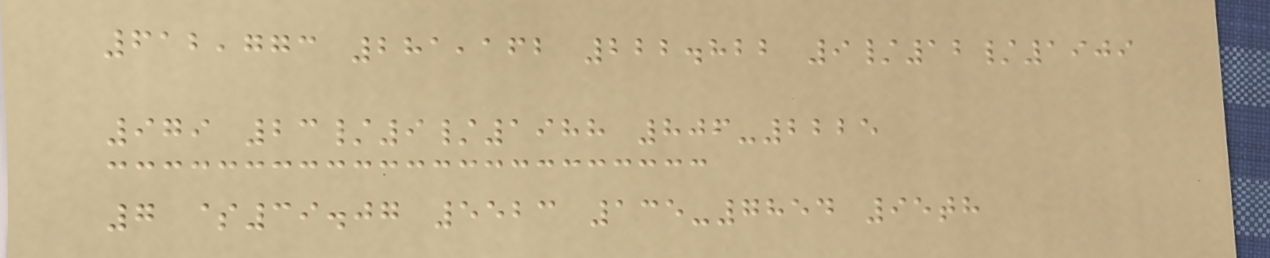612,773 281,162 222.822 9/12/1909
979 23/9/1988 806-2225
7 $39.07 5523 135-7854 95th
